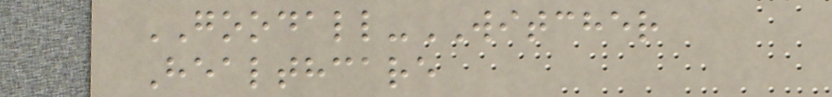GOODALL-WITCHER
Healthcare
